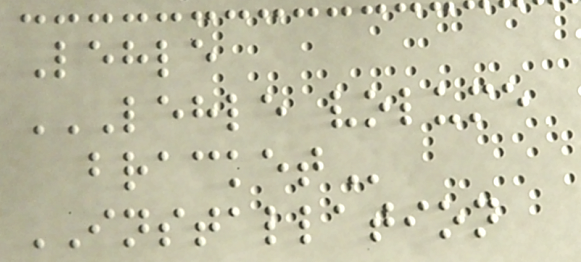Lehle
LEHLE VOLUME
BRACKET
INSTALLATION
